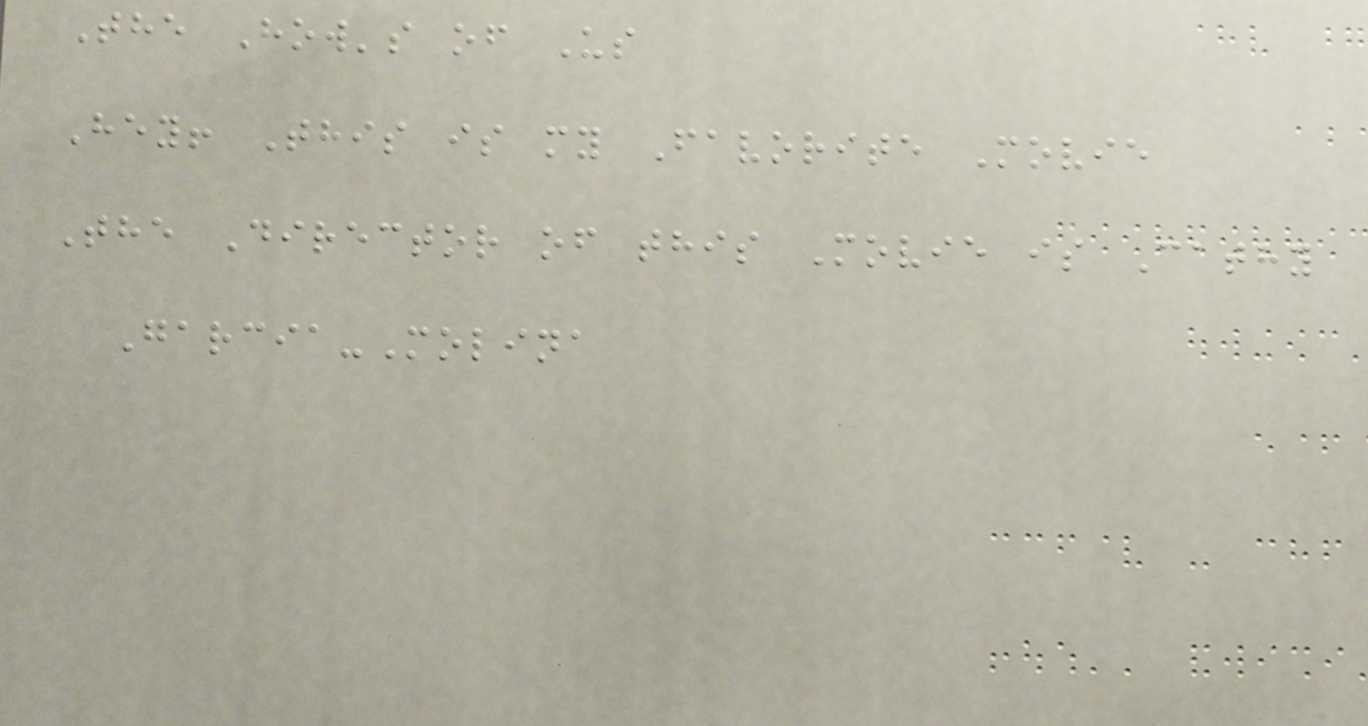The How's of Us
Hey! This is my Favorite Movie
The Director of this Movie is Cathy
Garcia-Molina
